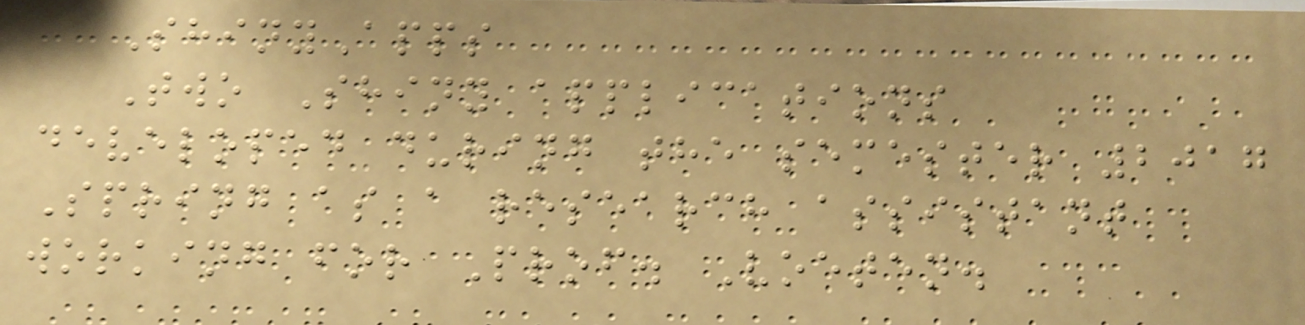ShinyApps
Two Shiny applications
developed during the semester 2017
Spring as a research assistant
working for Prof. Voeten.
